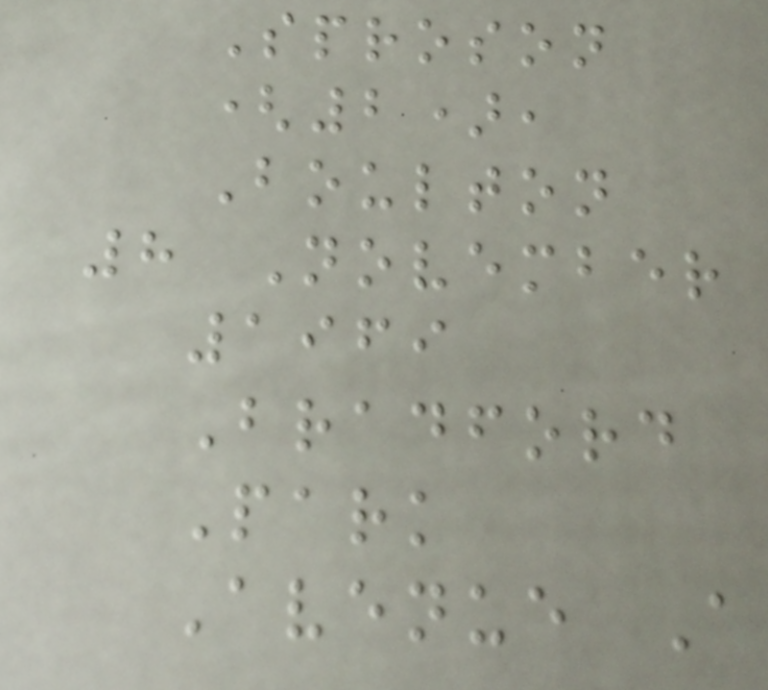Sproson
(2),
Boulton
8 November
1969
Bradford
Park
Avenue A
